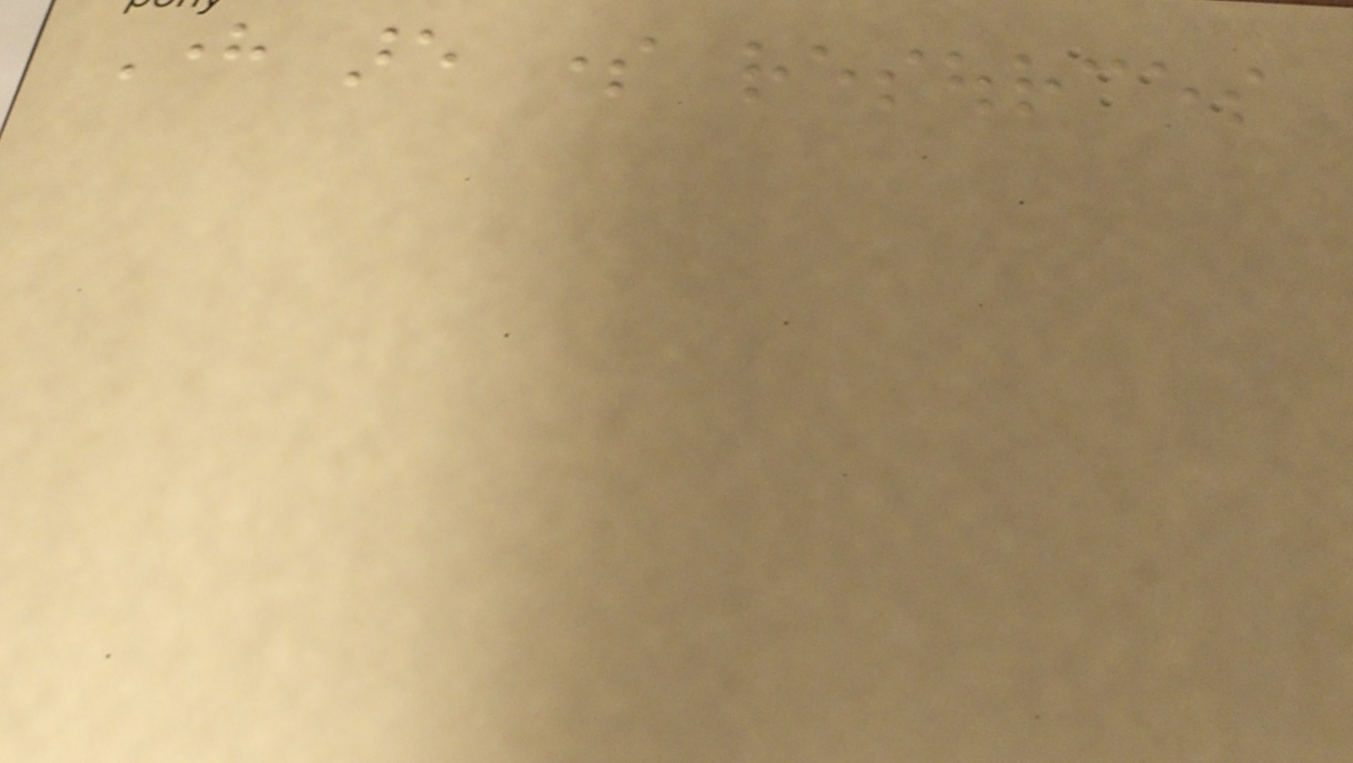Here are some resources
